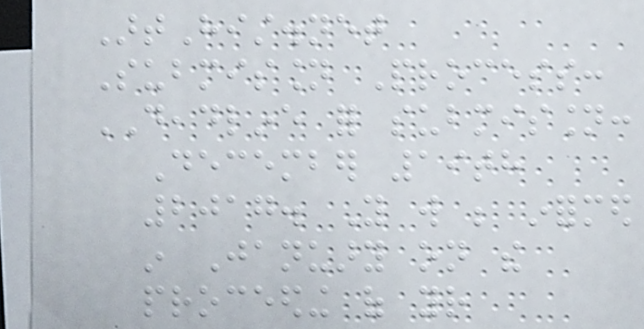ArtHist.net
Submission Process:
DEADLINE for submission:
December 19th
2017. You will be informed
in January on the
proceeding of your
